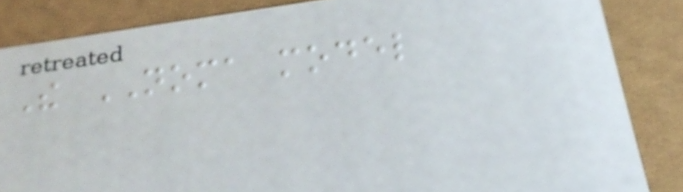The NOMA model
